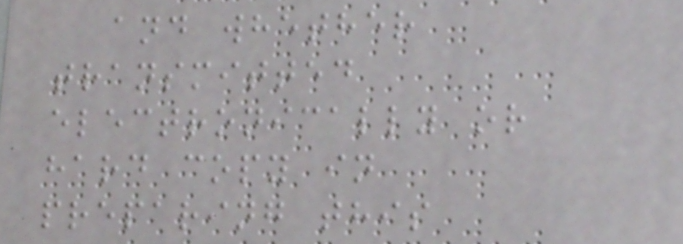and whether
transmitted
electronically or
hard copy in
preparing this
